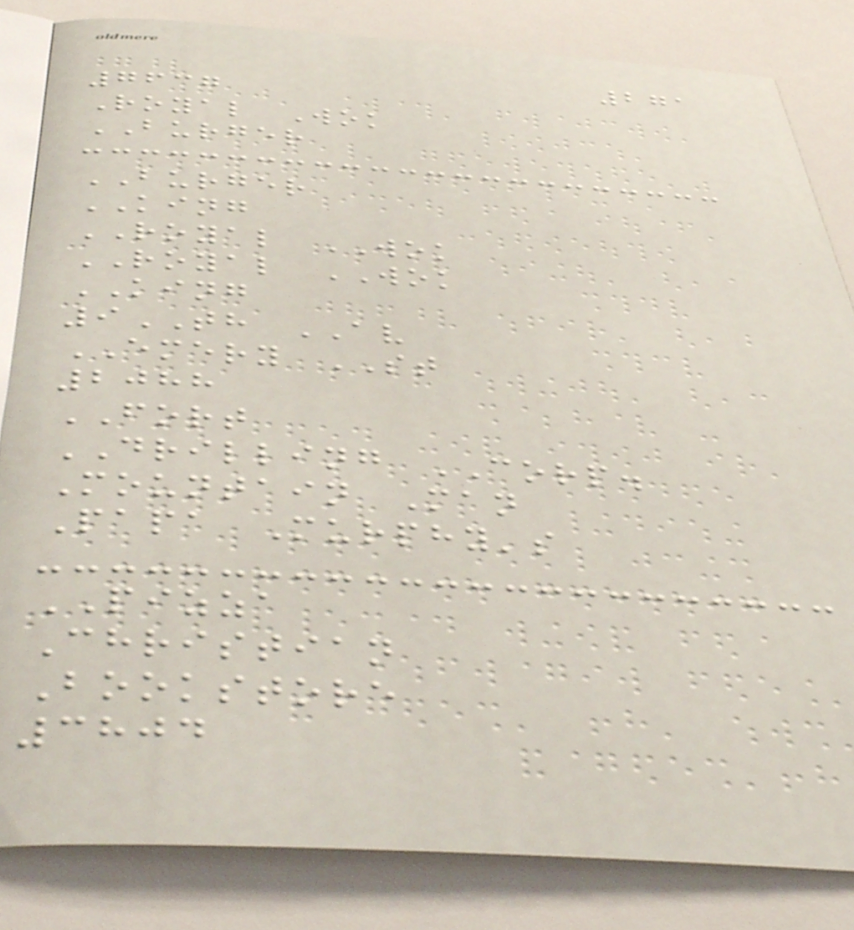271
7637
Royal Wok
BURGER
BURGER
KING
ROYAL WOK
ROYAL WOK
KING
9TH AV
EMERY ST
2088
FORT
DRILLING CORP.
Mountain Man
Papa Murphy's
PIZZA
Christian
Bookstore
3804
